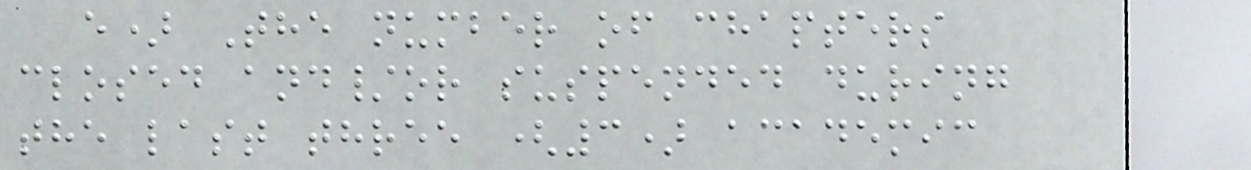e) The number of chapters
closed and/or suspended during
the last three (3) academic
